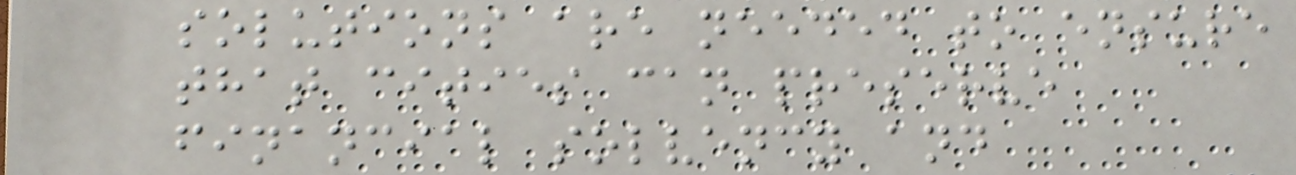solutions are needed to ensure
that cities can preserve
financial solvency and
